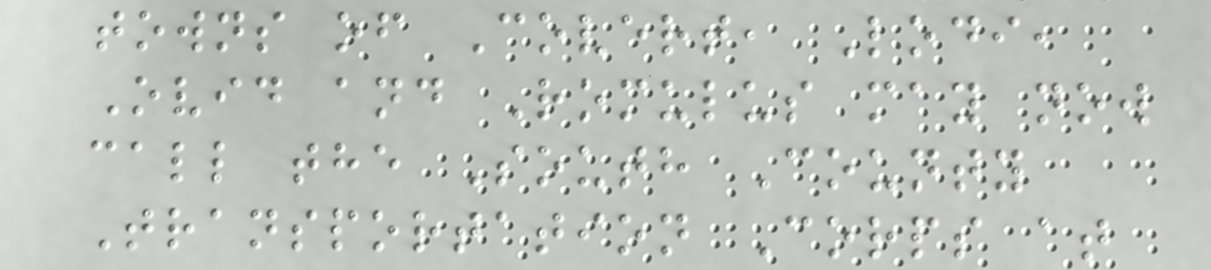towns of Covert, Lodi,
Ovid and Romulus may now
call the South County
Transportation Corps at
